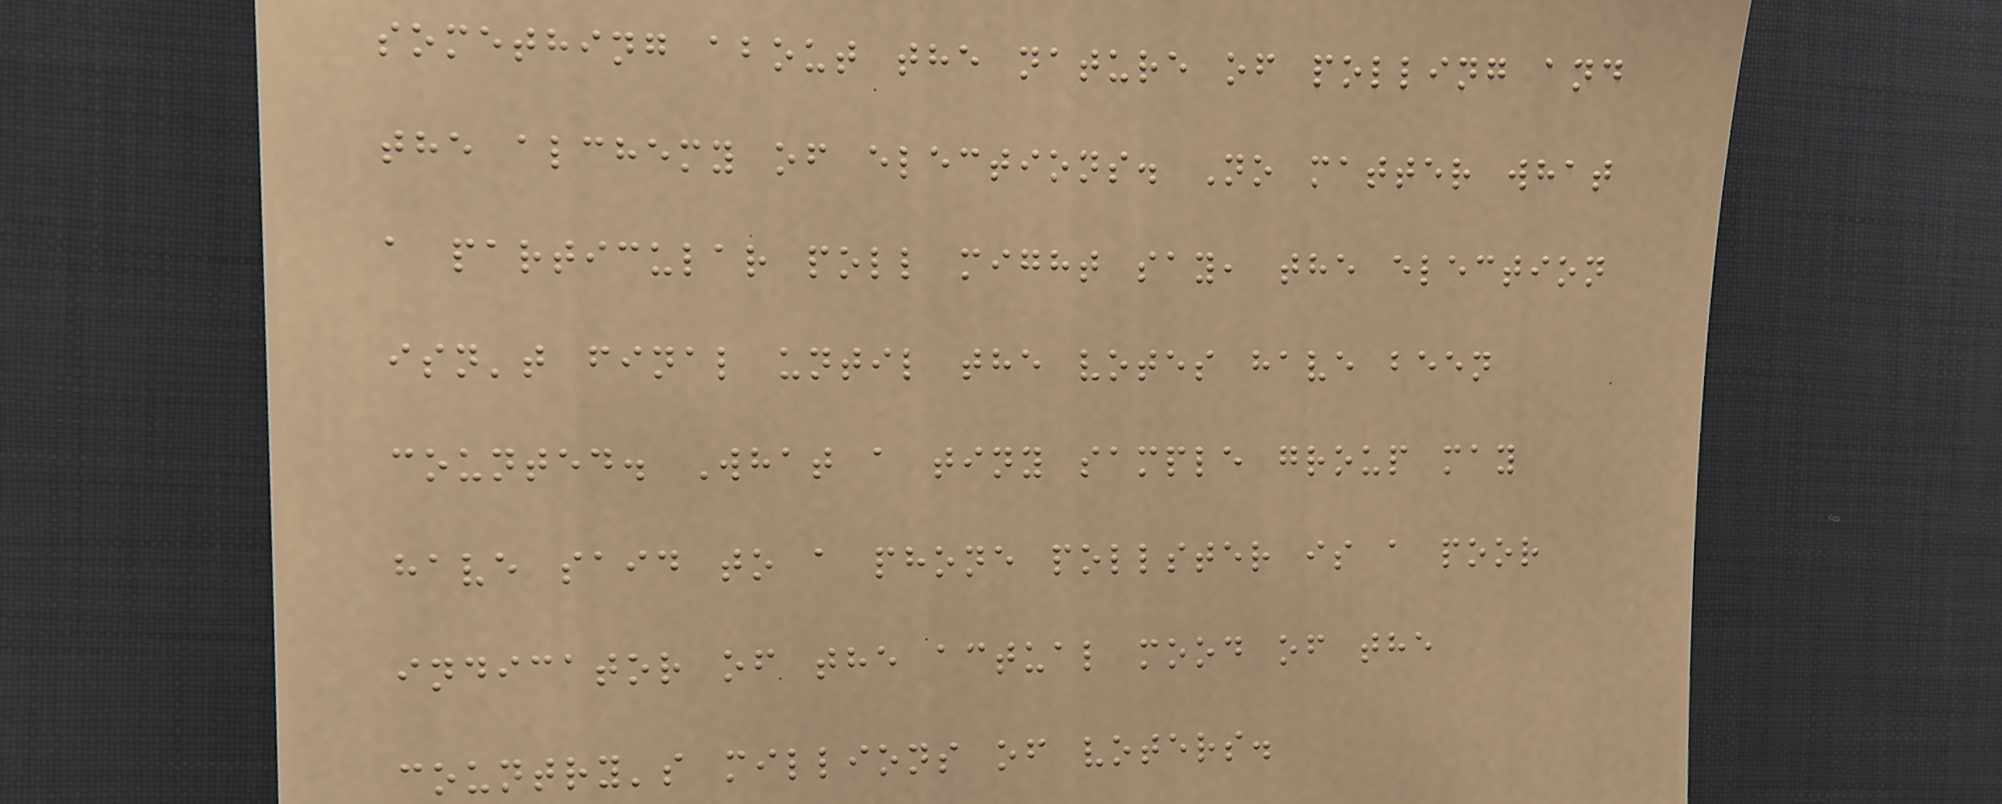something about the nature of polling and
the alchemy of elections. No matter what
a particular poll might say, the election
isn't final until the votes have been
counted. What a tiny sample group may
have said to a phone pollster is a poor
indicator of the actual mood of the
country's millions of voters.
